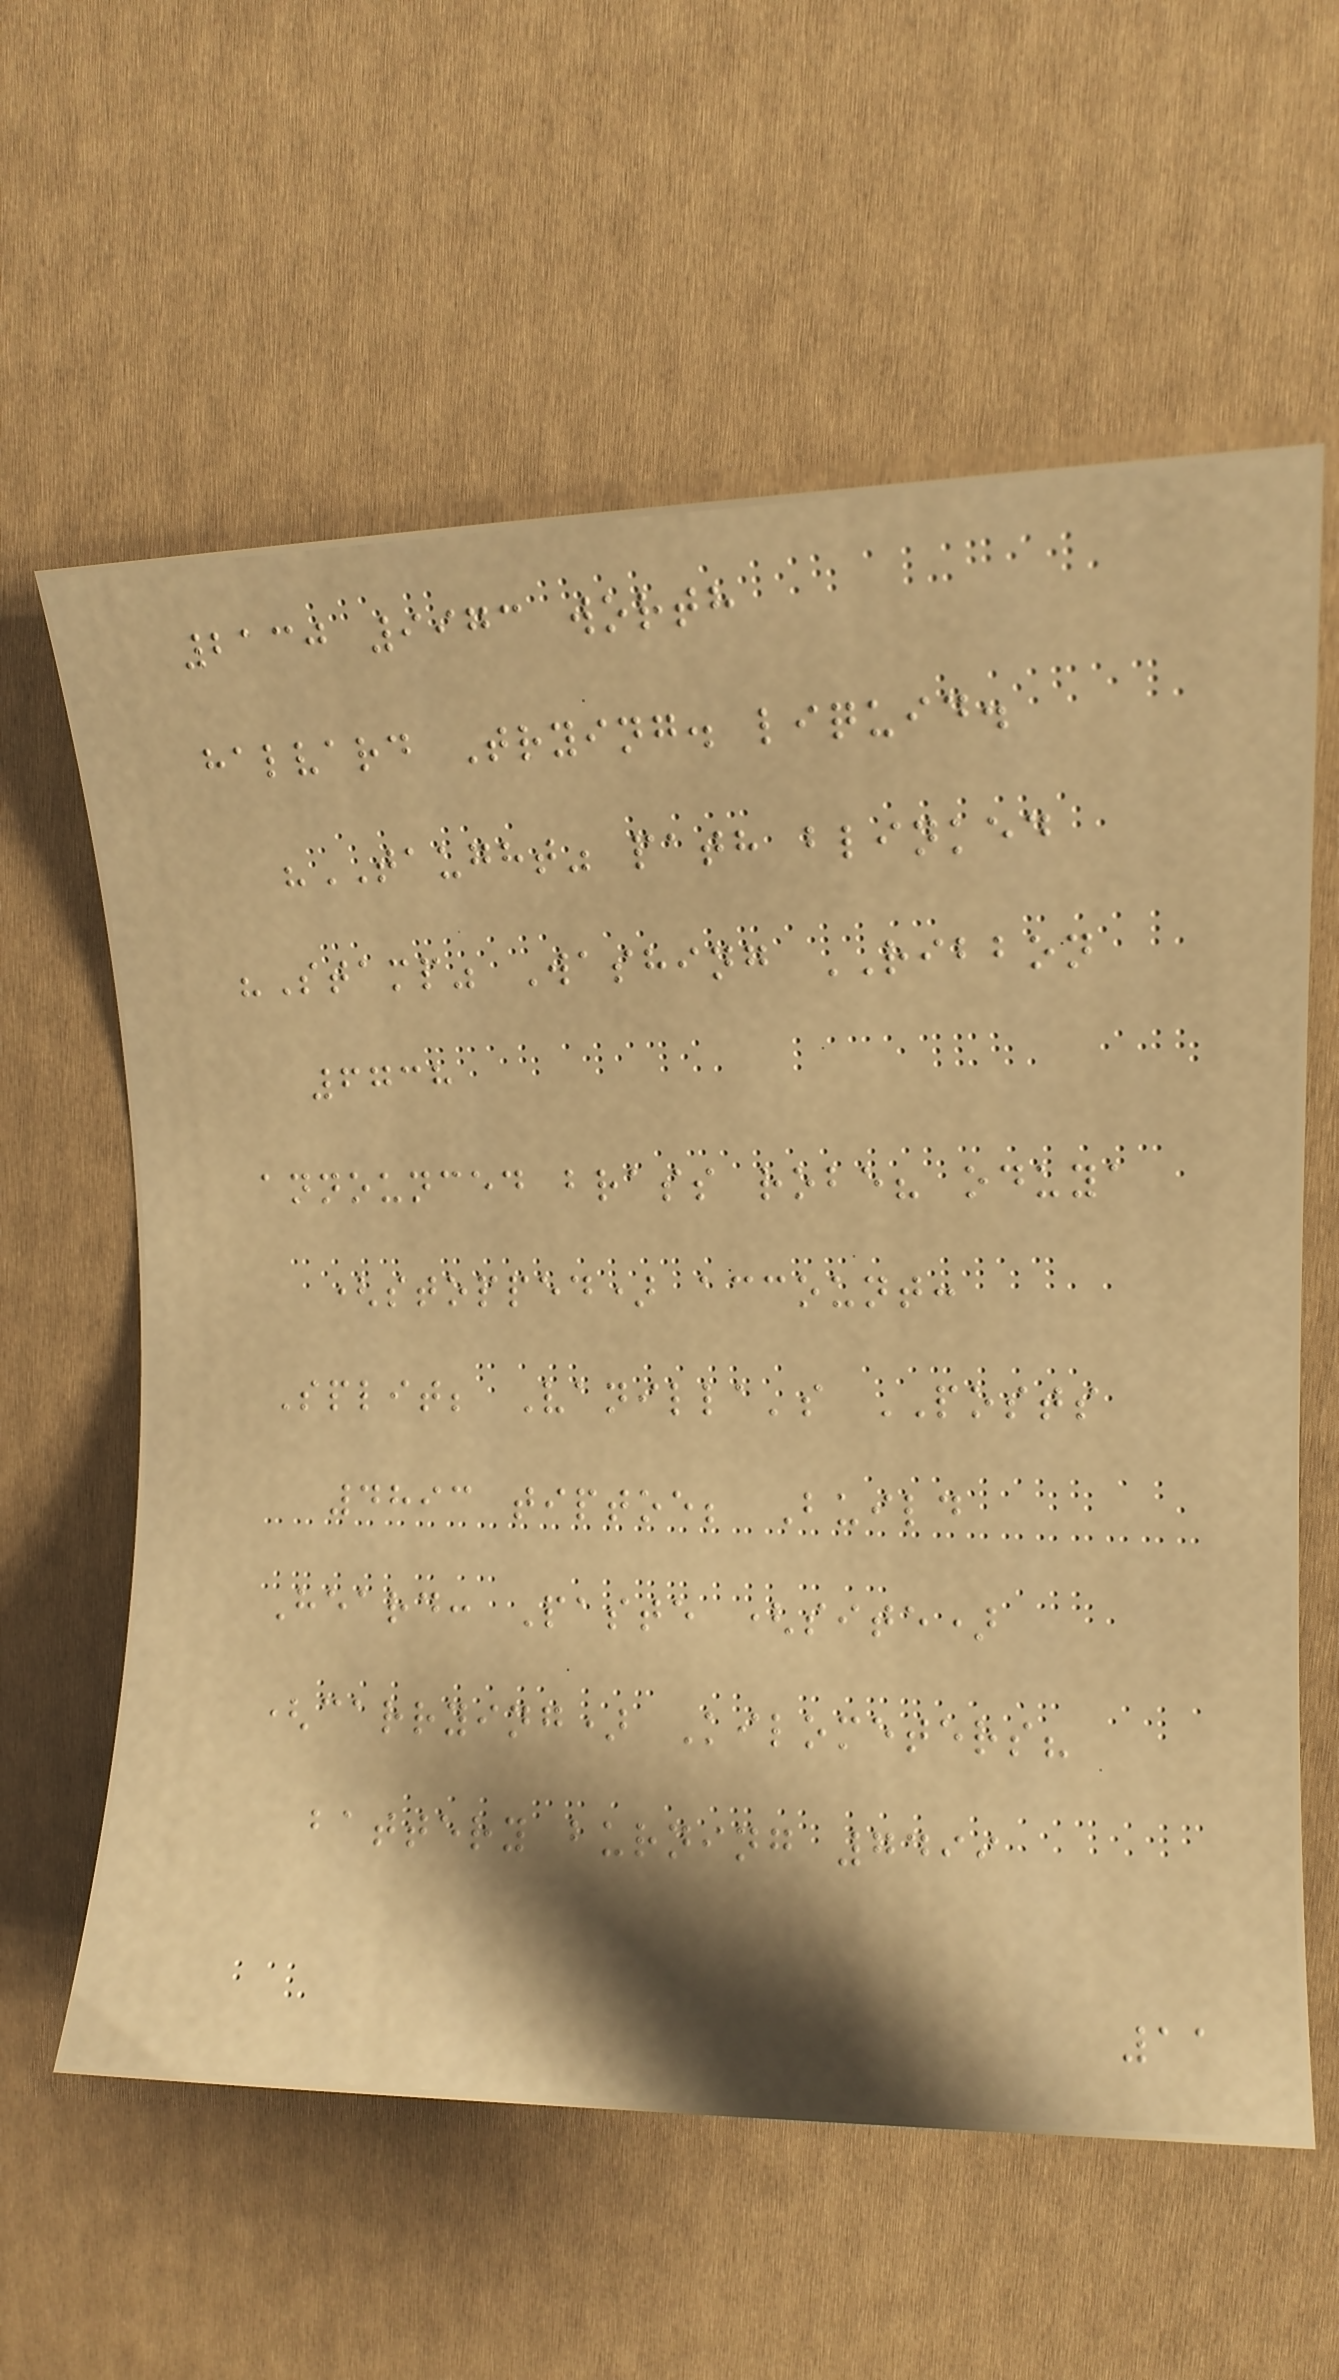2130 9973 worth
halvard Trying. liquid.
"TAUGHT" path blinked
"Stamp" Washing RIBBON
6738
announced brass robe? oduya
(stopped) account:
Split; Vanilla's POSTS
4893 tiptoe; Build
Heard: Paste (site)
(carrying) Kilometers?
battery burning 7499
11
